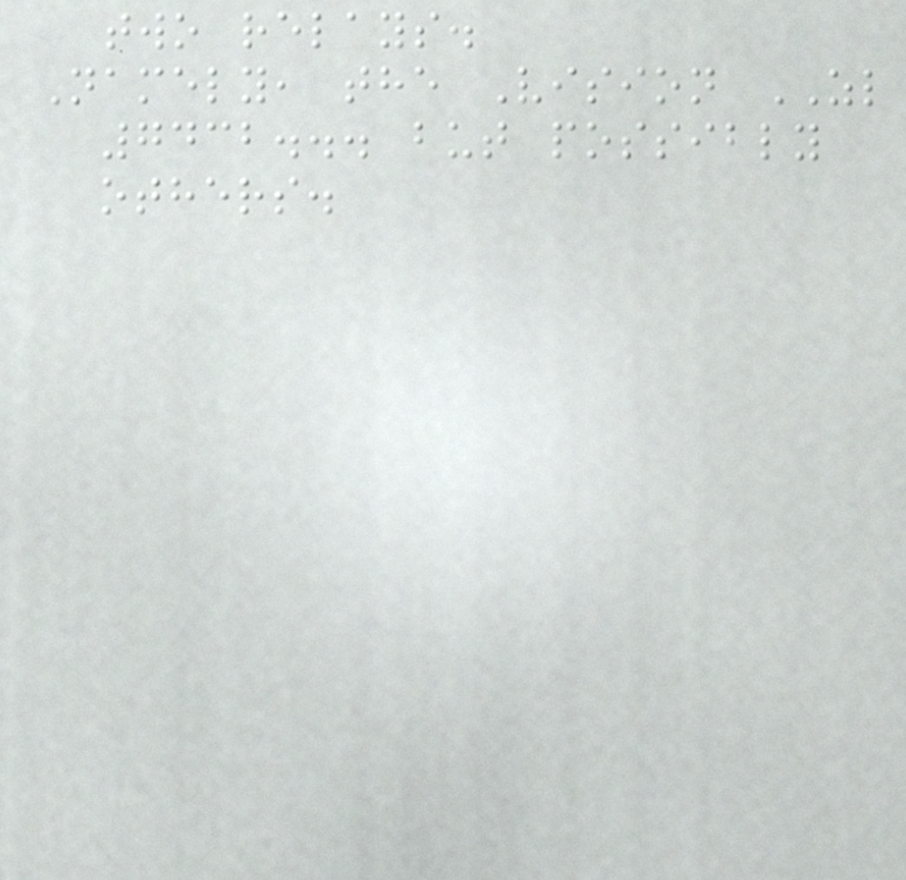two relays.
Namely, the Vision ZL
7432... but possibly
others.
